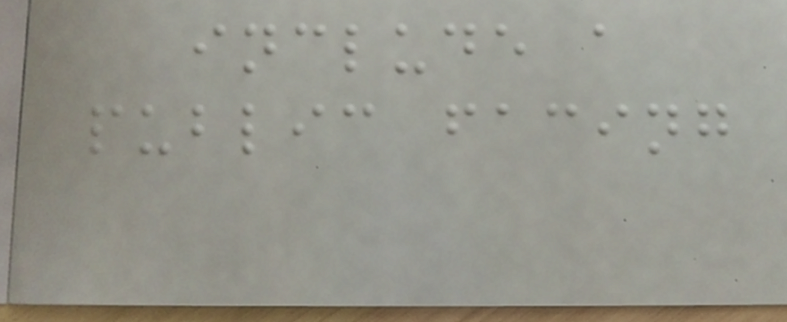include a
public facing
